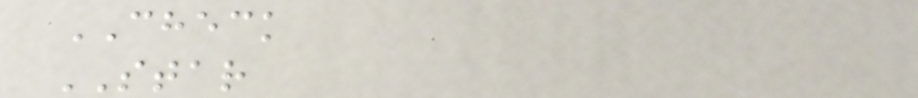CHECK
STAR
